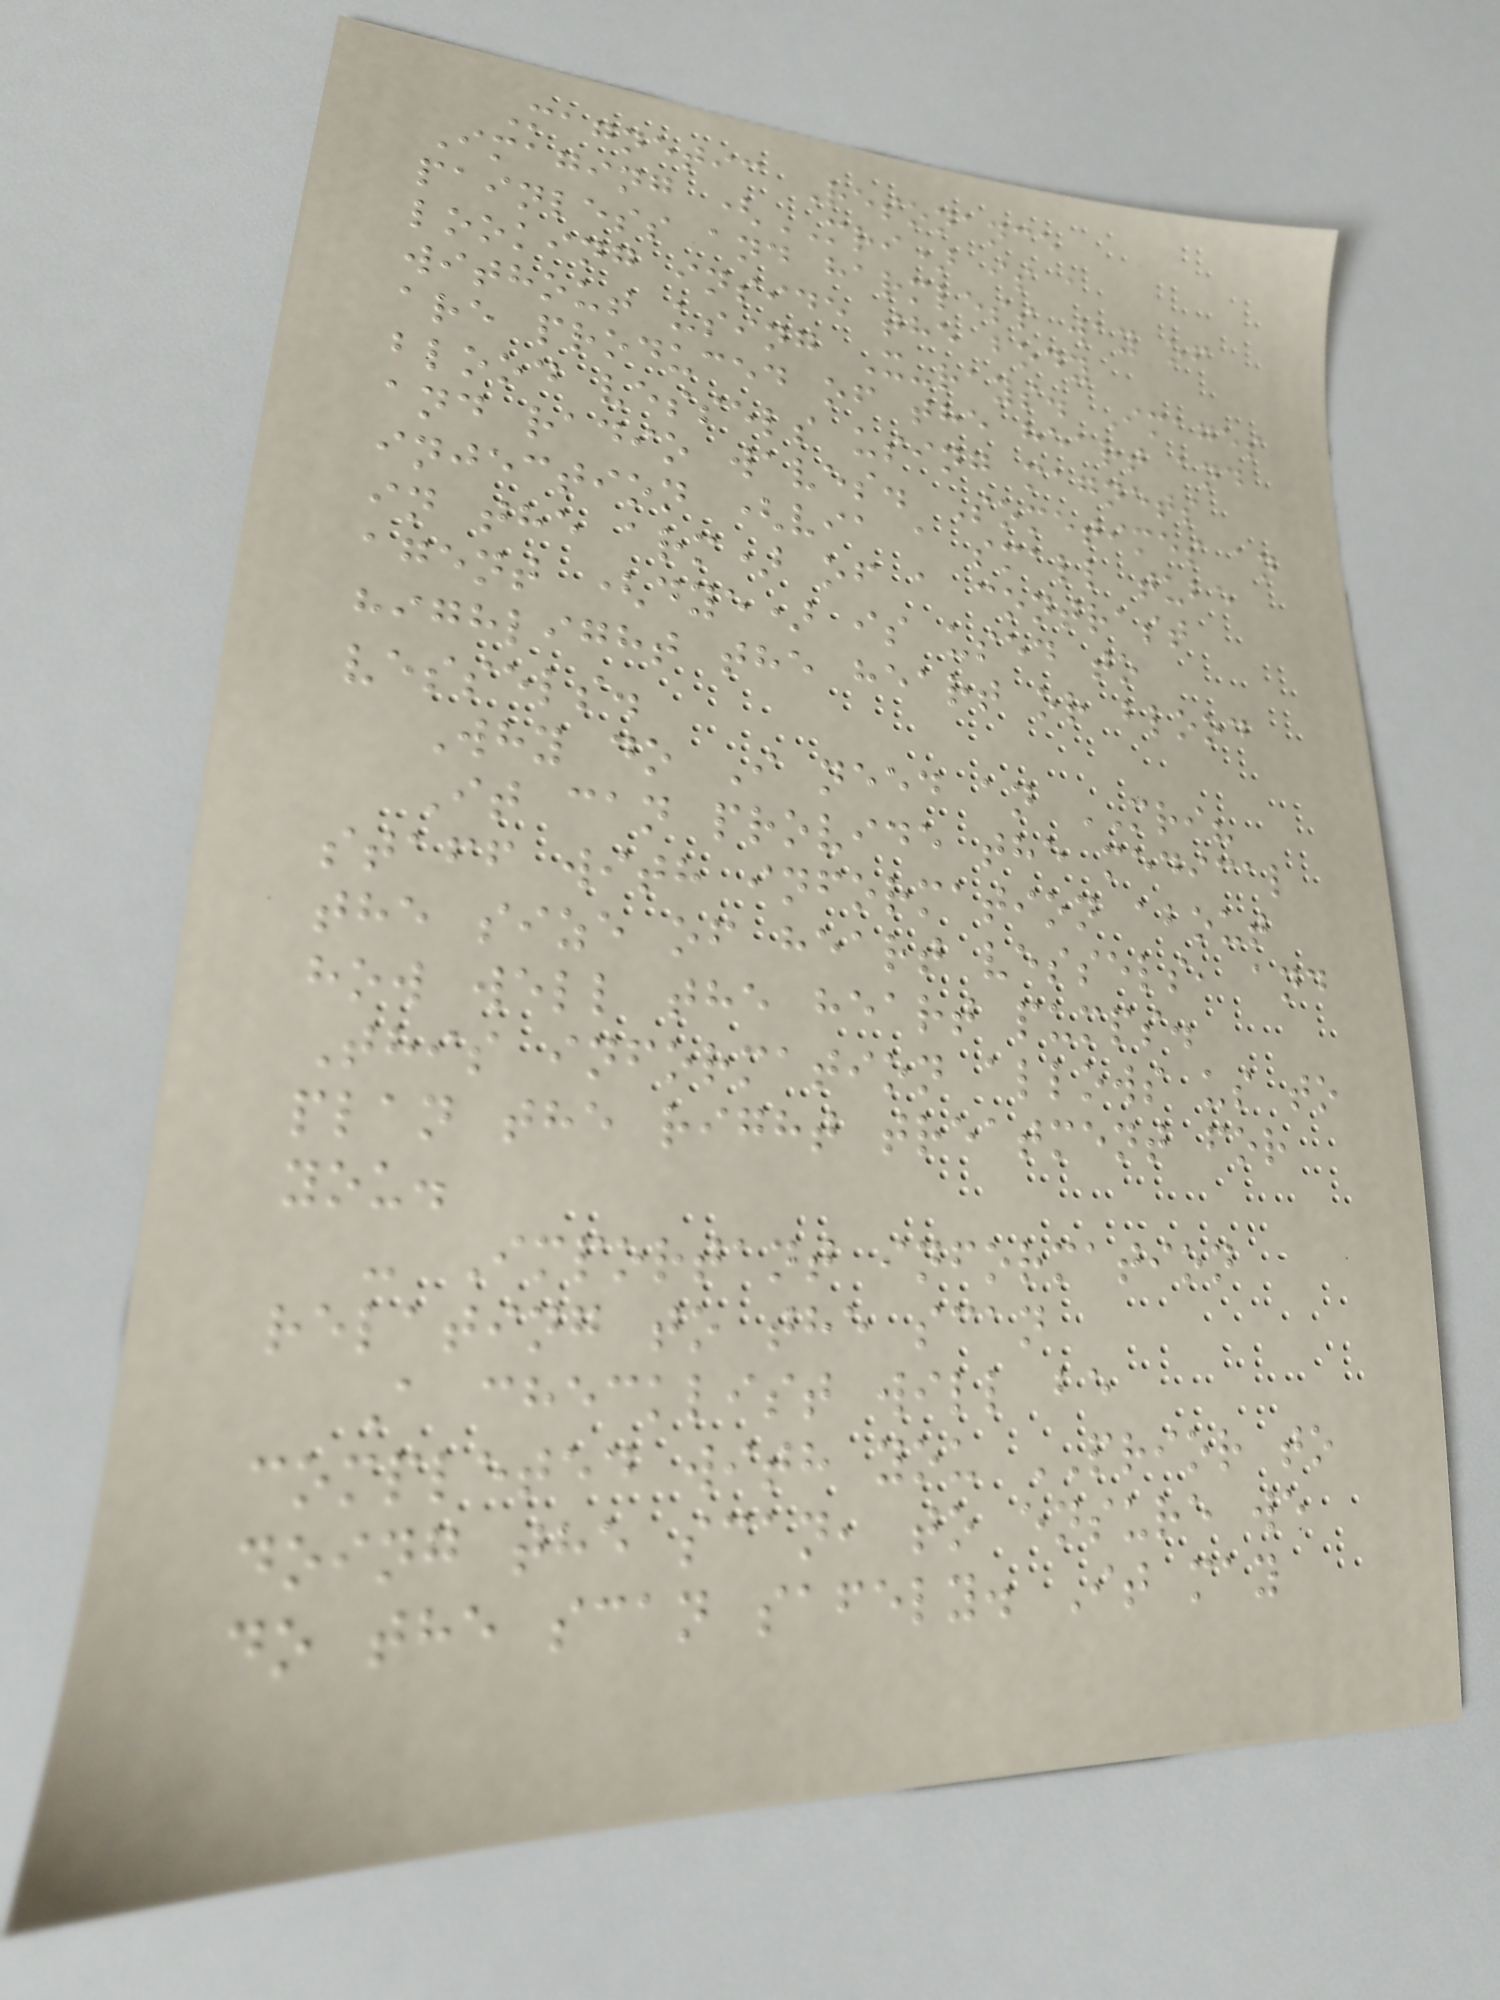Magnetic Resonance
Imaging (MRI) is a
painless and harmless way of
looking inside the body
without using X-rays. Images
are produced of the heart and
blood vessels using magnets
and radio waves. Sometimes an
injection (via a small tube
in the arm) of a contrast
agent (dye) is used to
highlight the heart or blood
vessels.
Why do I need an MRI?
It can provide the medical
staff with information about
the size of heart vessels, and
how well the heart pumps.
This information allows us to
plan the right treatment for
you.
- Important information
relating to the scan
A checklist will be
completed with you PRIOR to
doing the scan, to ensure we
do the scan safely. It may
